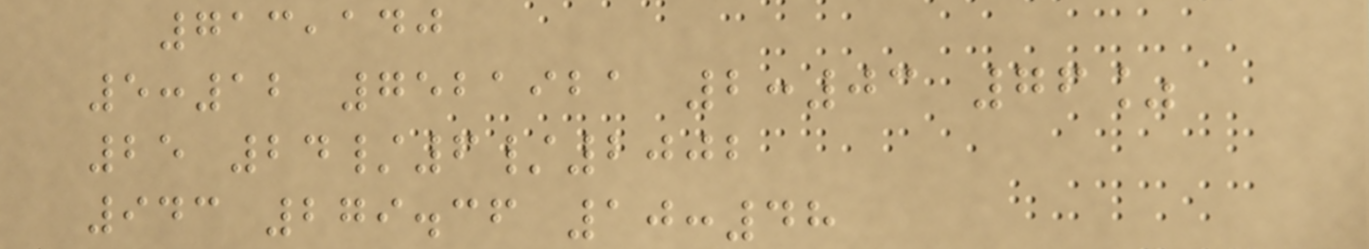713,140
5:12 7521921 2:03 76%
25 24/6/2002
943 279.36 10:48
